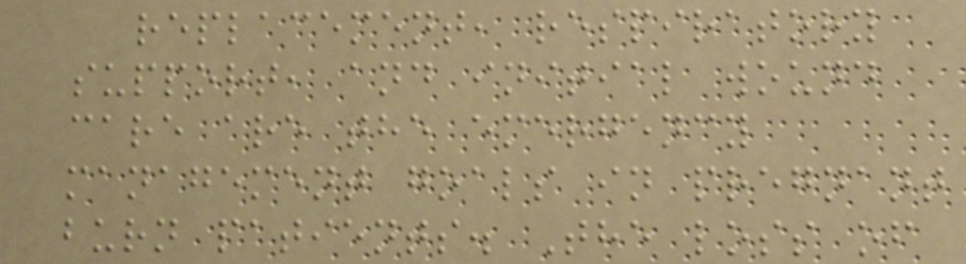replacement, respiratory
support, and initial wound
care are the emergency
management goals in pregnant
burn patients. The loss of
